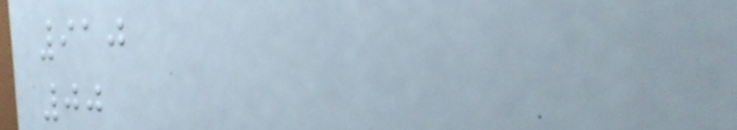910
00
